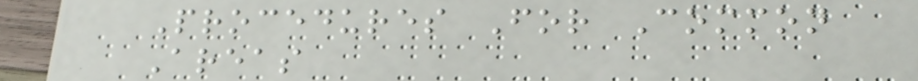Procedures For Common
Areas
